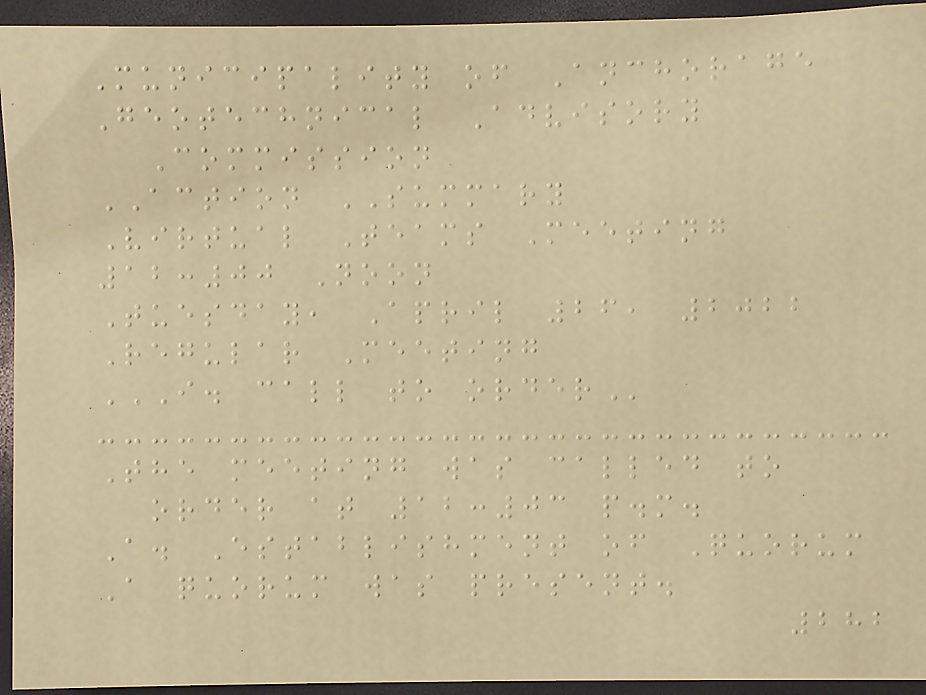Municipality of Anchorage
Geotechnical Advisory
Commission
ACTION SUMMARY
Virtual Teams Meeting
12:00 Noon
Tuesday, April 26, 2022
Regular Meeting
I. CALL TO ORDER
The meeting was called to
order at 12:03 p.m.
A. Establishment of Quorum
A quorum was present.
282
